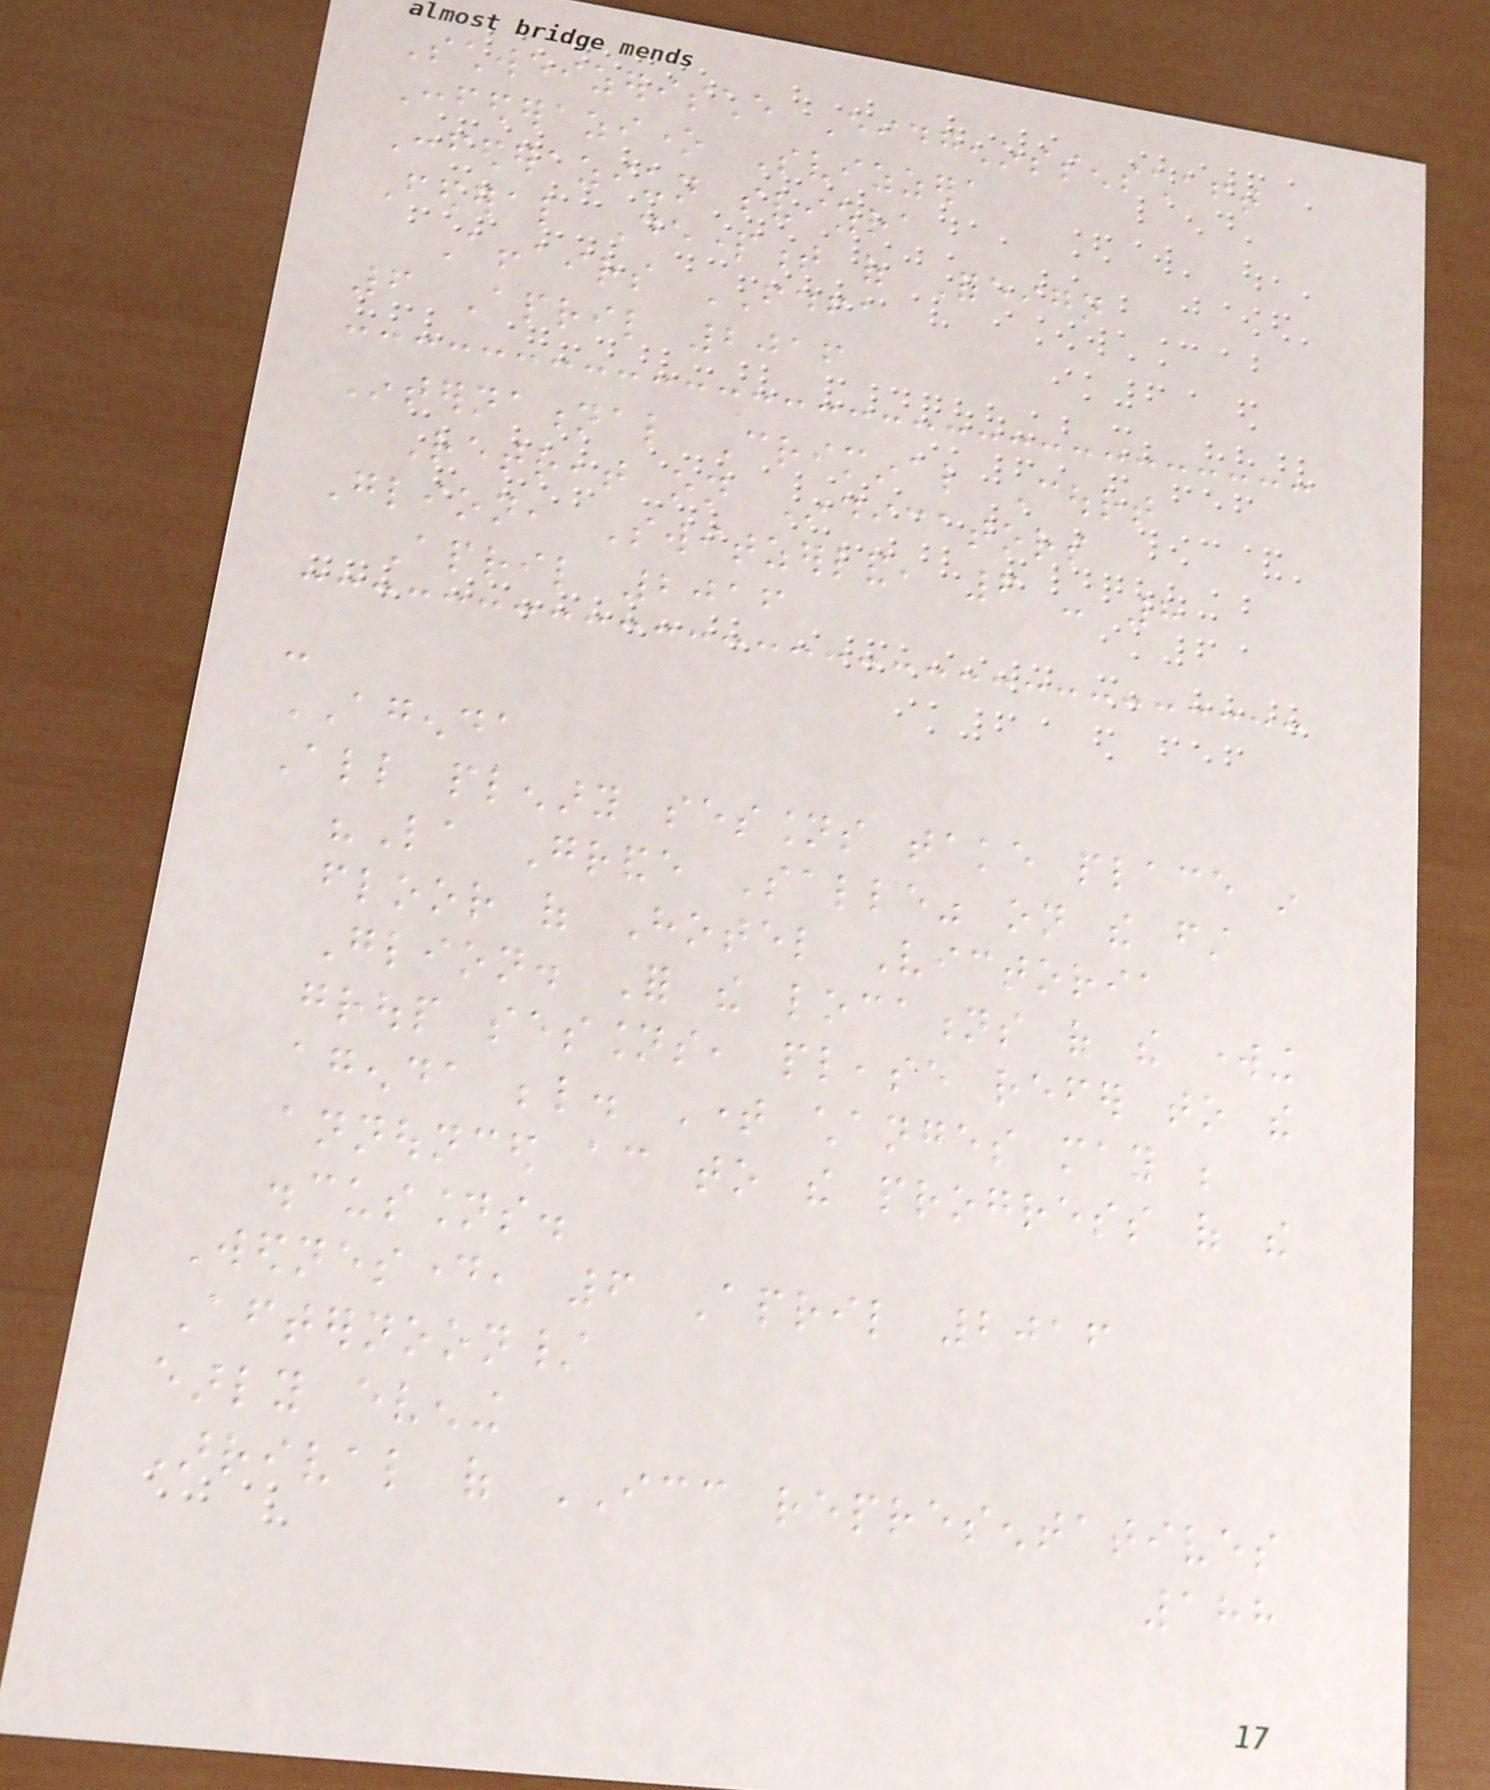Schweizerische Eidgenossenschaft
Confederazione Svizzera
Confederaziun svizra
Federal Department of Foreign
Affairs FDFA
6 April 2016
International Criminal Court
Retreat on Indicators
Glion, Switzerland, 6 - 8
April 2016
-
AGENDA
All plenary sessions take place in
"La Grande Salle" on the first
floor of Hotel Victoria
Glion. For the locations of the working
group sessions, please refer to the
agenda below. Time changes may be
announced according to the progress of the
discussions.
Wednesday, 6 April 2016
Afternoon/
early evening
Arrival of ICC representatives
188
